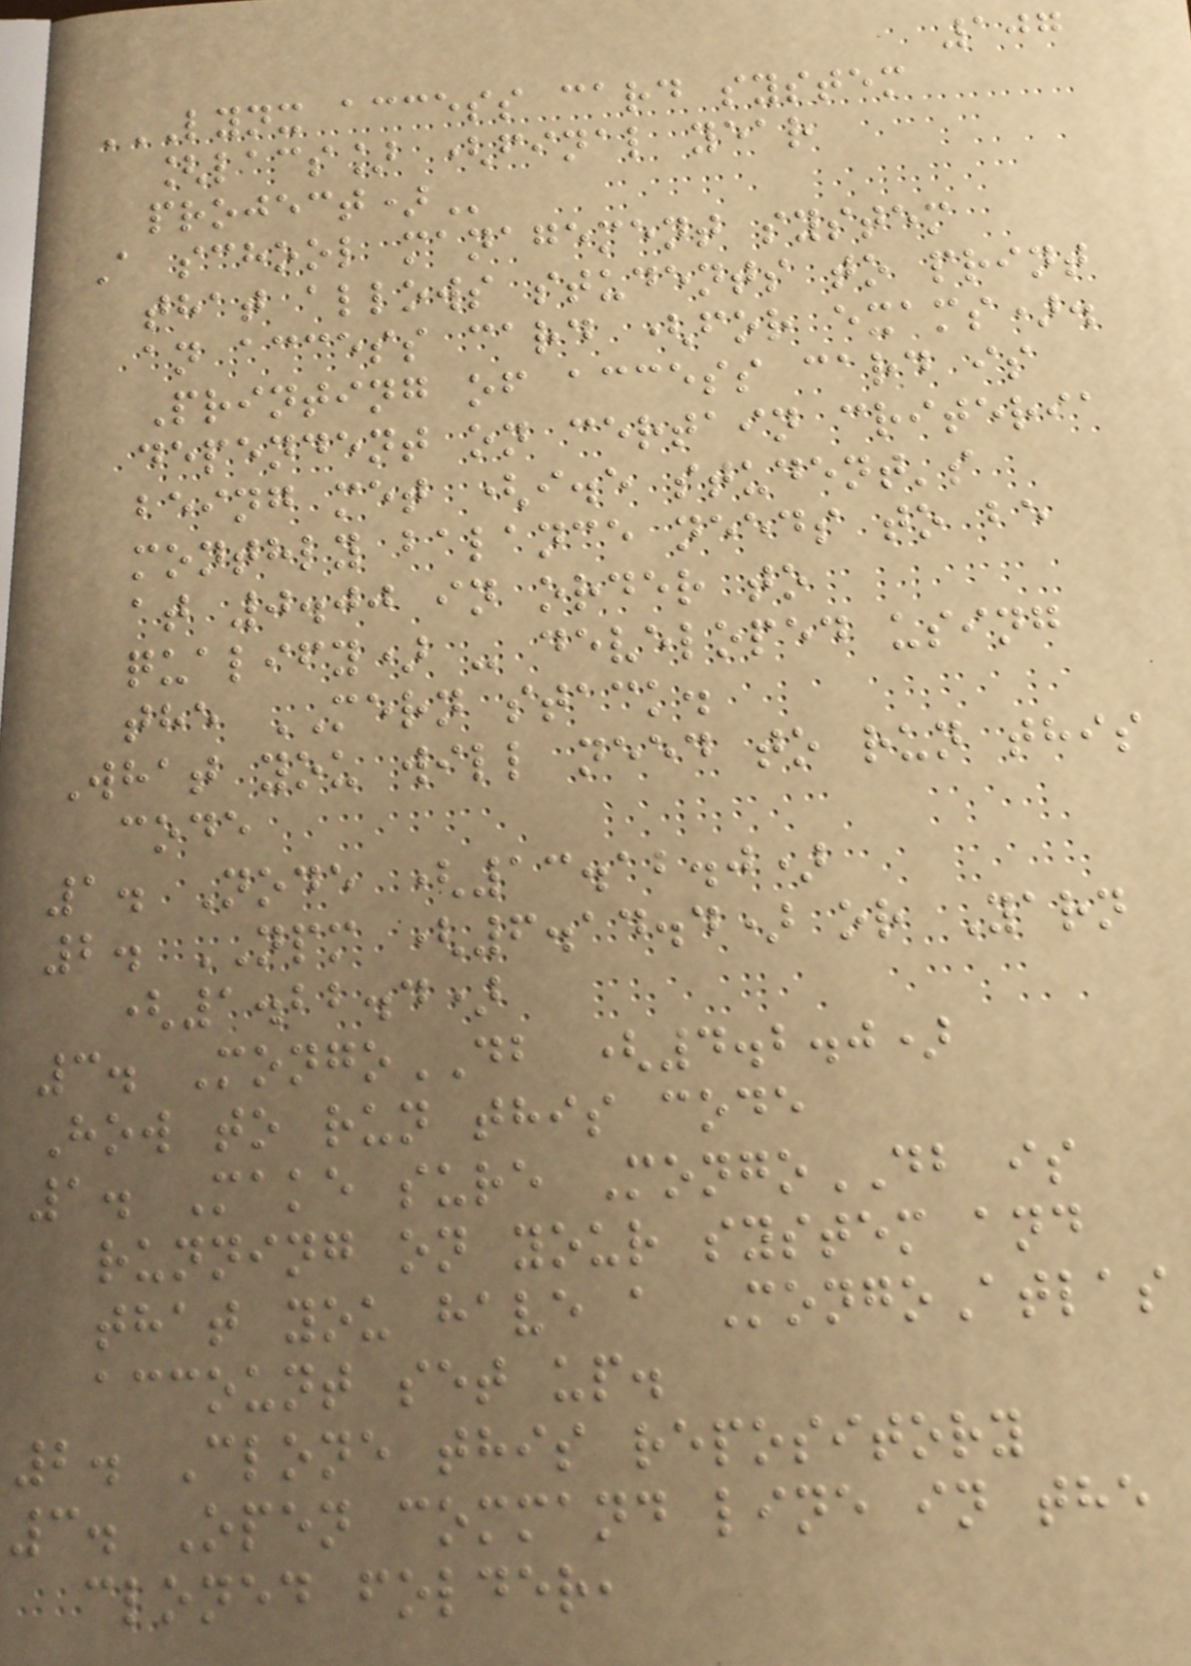107
LYNX ACCESS CARD SYSTEM
[LACS] (FINAL YEAR
PROJECT)
A school management system
that allows students to print
an access card (for exams).
Printing of access card is
dependent on certain criteria
being met (i.e student's
monthly balance needs to be
at 0.00 in order to
qualify) - developed using
the MERN stack.
What you will need to run this
code
1. Node (13.12.0)
2. NPM (6.14.4) or Yarn
(1.22.4)
3. MongoDB (4.2.0)
How to run this code
1. Make sure MongoDB is
running on your system and
that you have a MongoAtlas
account set up.
2. Clone this repository
3. Open command line in the
cloned folder,
